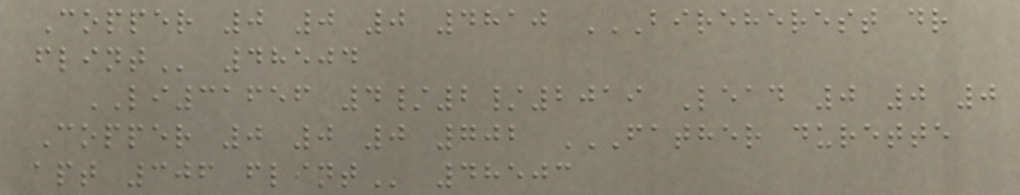Copper 0 0 0 4810 BIREHEREST DR
FLINT 48504
LI31656 4/2/2019 Lead 0 0 0
Copper 0 0 0 702 FATHER DURETTE
APT 306 FLINT 48503
